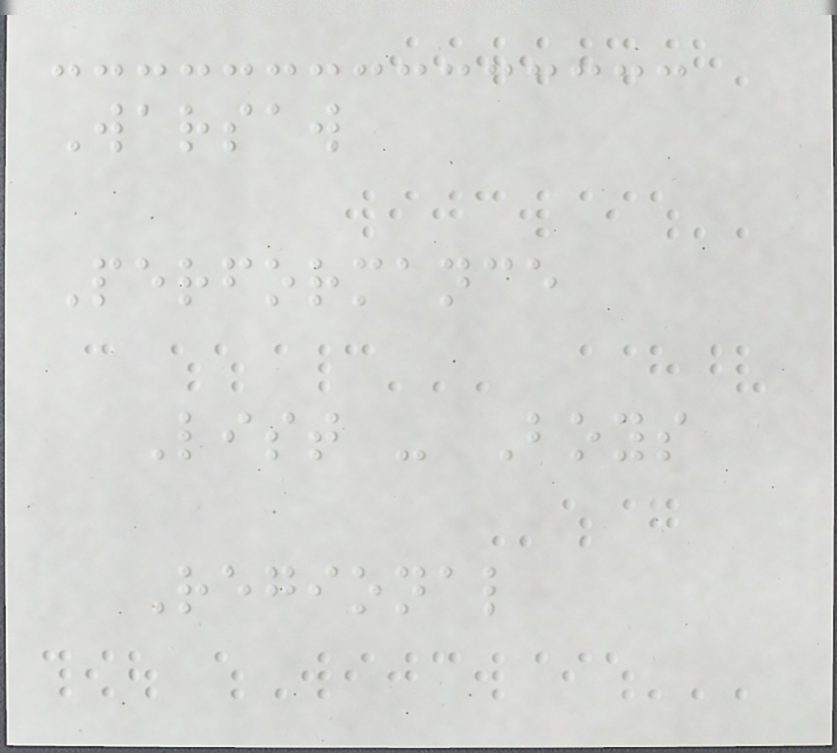Warsaw
Performance
List - Boys
Regional
